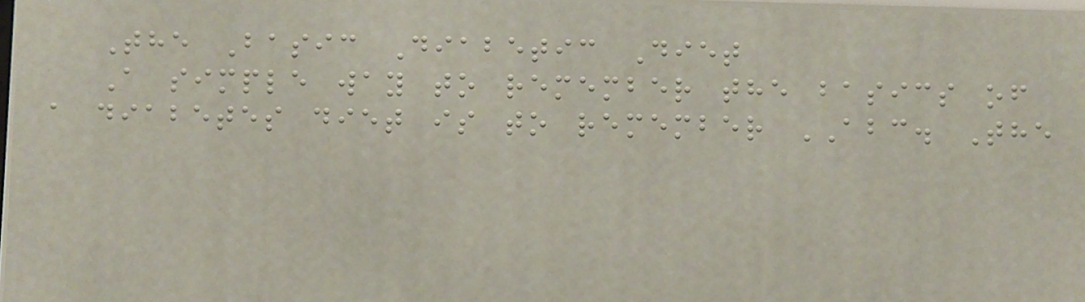The Basic Diabetic Diet
A simple way to remember the basics of
a diabetes diet is to remember ABC. The
